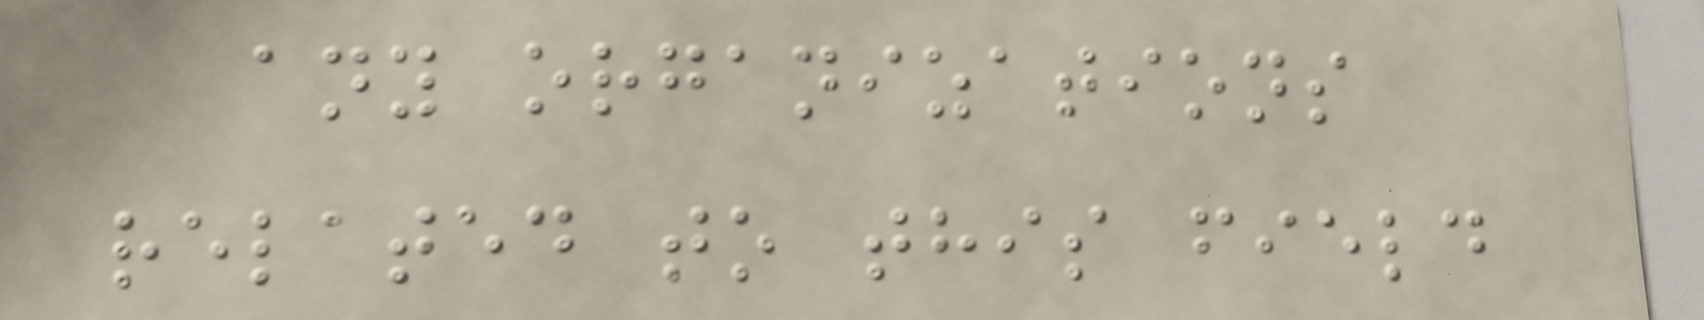any organizations
related to this field
